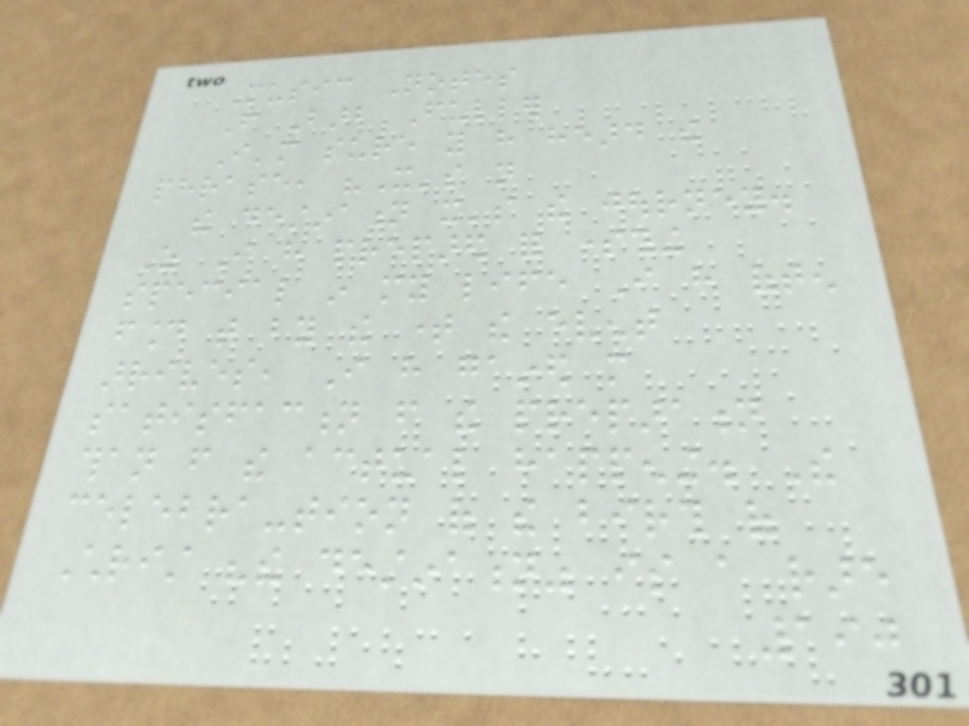Music Notes
From Barb Fuller
I'm sure you have heard the
phrase, "It's not
the destination it's the journey.
As I have prepared for something
special in my life I have often
found that by the time the event
arrives, I have gained more
satisfaction from the preparation
than from the actual happening. The
celebra-tion of the birth of
Christ "the destination" is a rare
190
